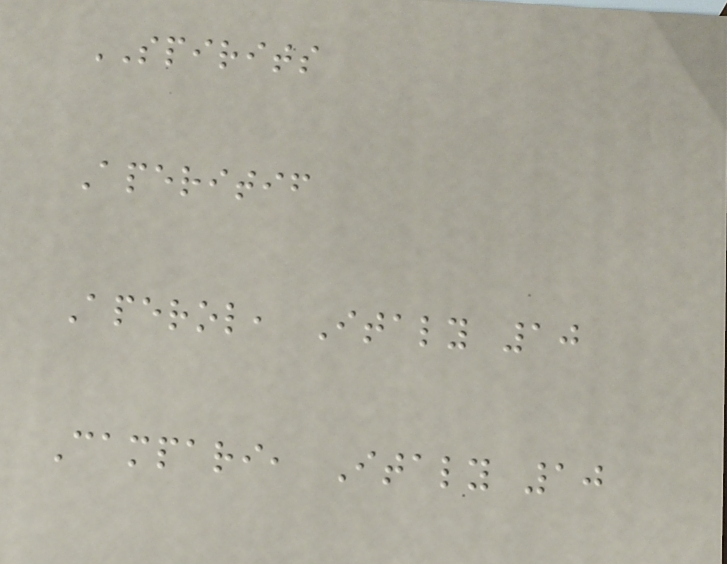SPIRITS
Aperitif
Aperol, Italy 10
Campari, Italy 10
